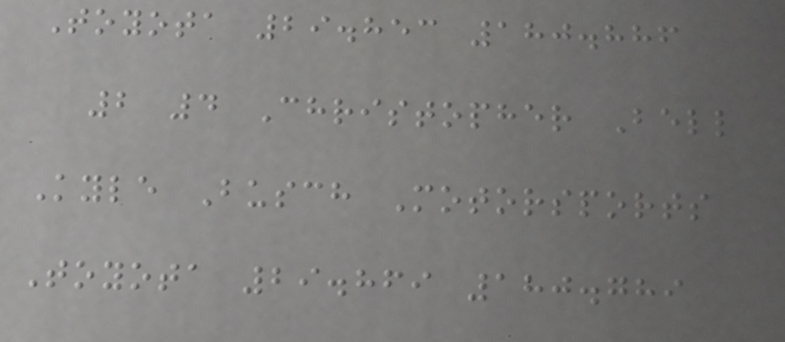Toyota 29.853 180.886
2 4 Christopher Bell
Kyle Busch Motorsports
Toyota 29.869 180.789
